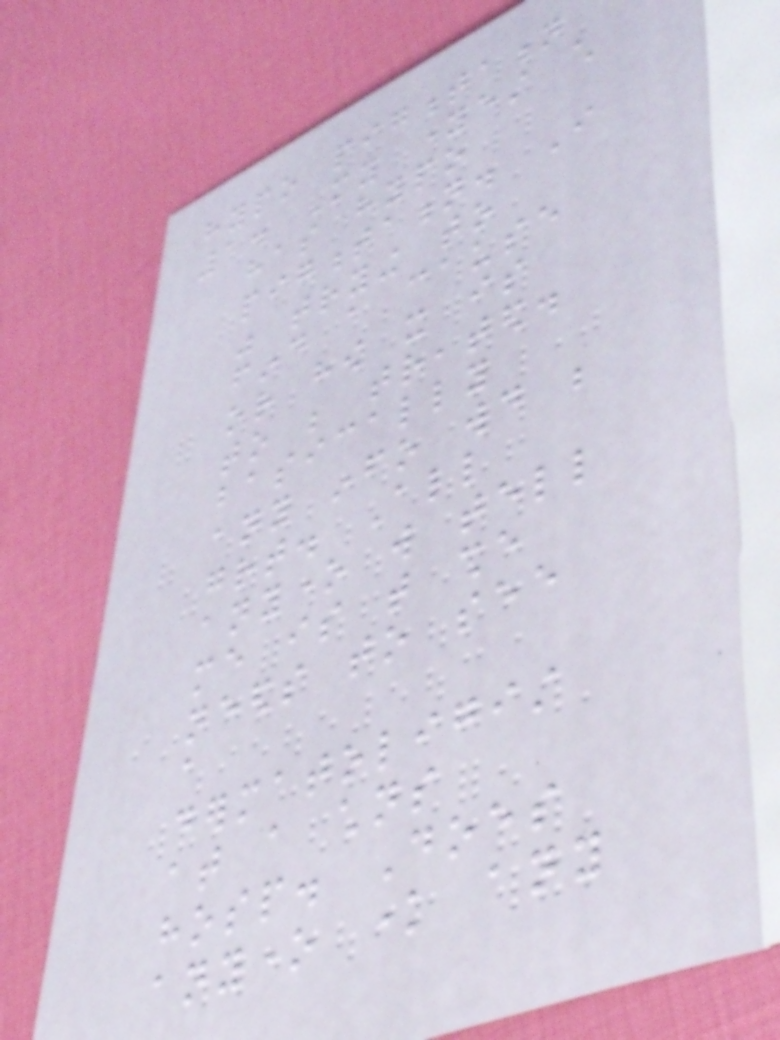hypo pigmentation
1. My youngest child
has hypo
pigmentation. I
was trying to
find a cause
or how it is
to be treated.
basically
any info would be
great. All
anyone will tell
me is that she
needs to see
a
dermatoligist
at a childrens
hosp. Does
anyone know any
